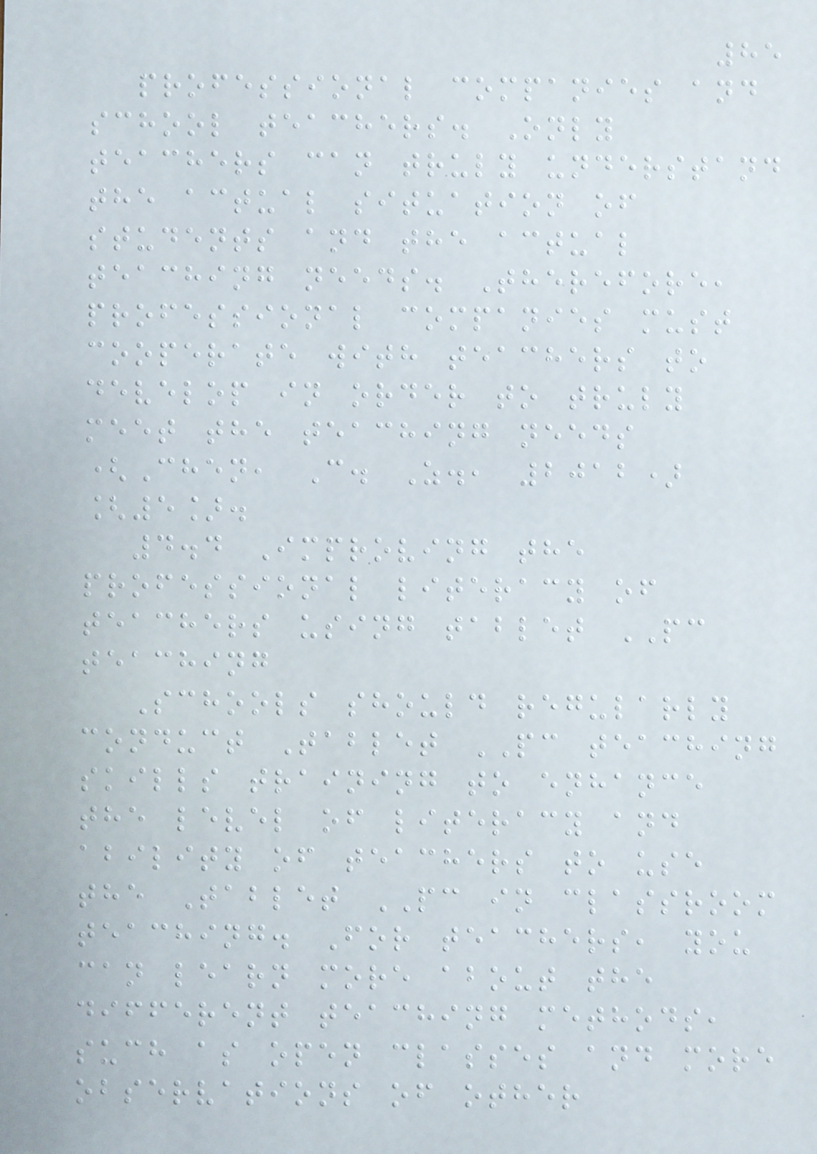85
professional companies and
school teachers. Only
teachers can truly understand
the actual situation of
students and the actual
teaching needs. Therefore,
professional companies must
cooperate with teachers to
develop in order to truly
meet the teaching needs
(Chen, C. Z., 2012)
[5].
4.4 Improving the
professional literacy of
teachers using tablet PC
teaching
Schools should regularly
conduct Tablet PC teaching
skills training to enhance
the level of literacy and
ability of teachers to use
the Tablet PC in classroom
teaching. For teachers, you
can learn more about the
different teaching methods,
such as open classes and more
observations of other
